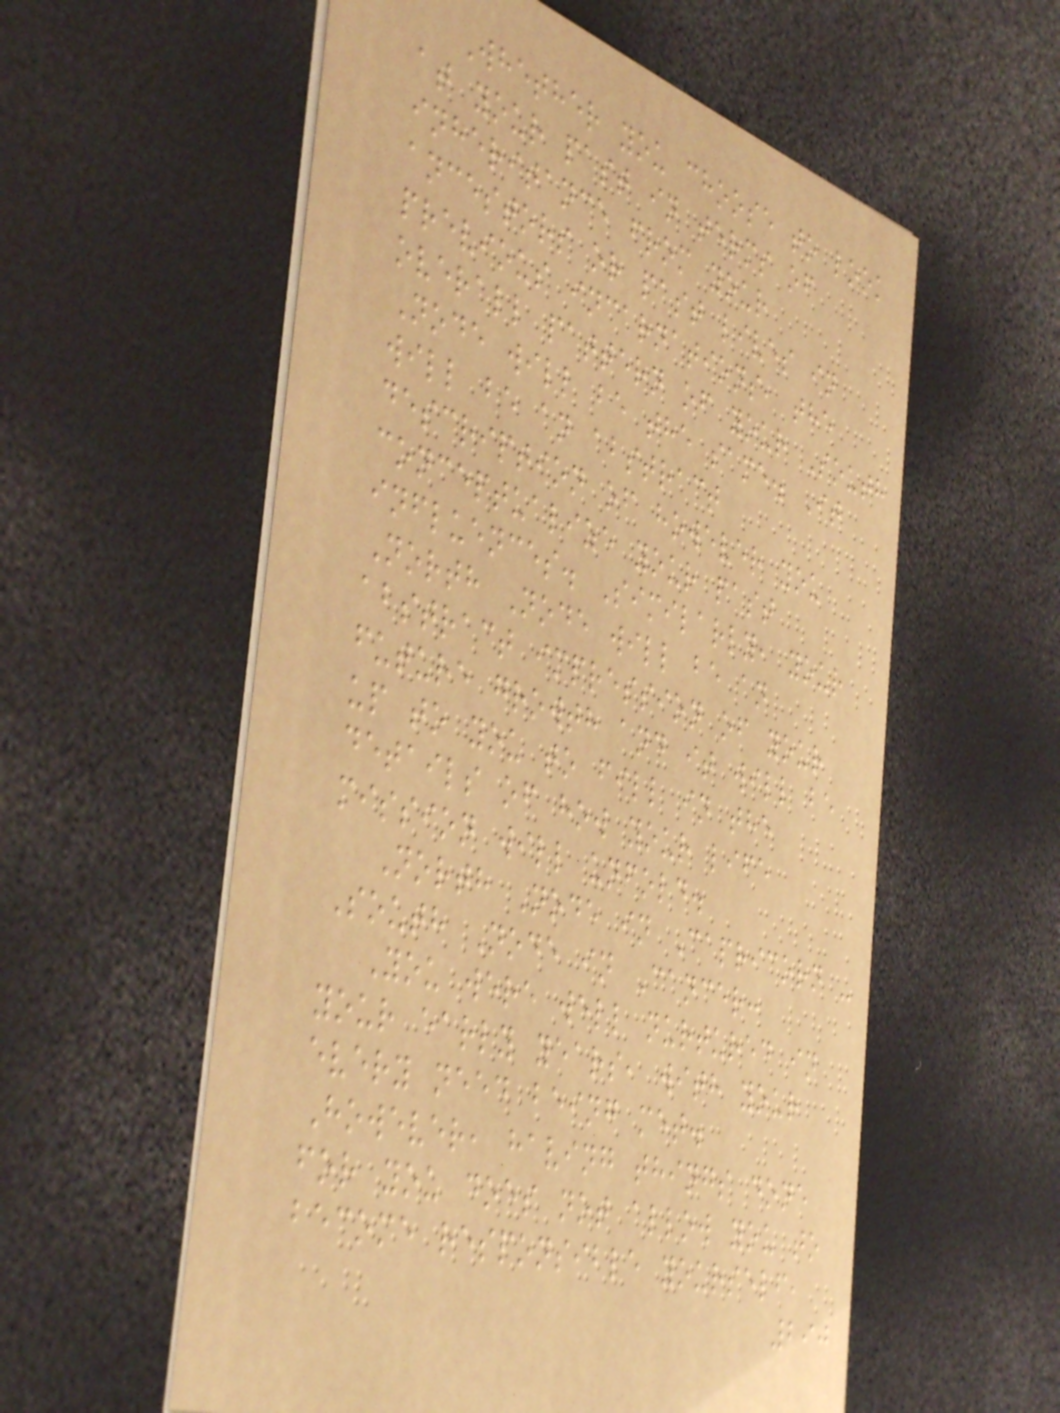Whether you choose to look
at your past in terms of
inheritance from your
ancestors or past lives in
previous incarnations, the
overall pattern of your South
Node will be the same. It
will be an abstract
description of however you
conceptualize your past
influences. Similarly, your
North Node will be an
abstract impression of your
future growth and it will be
up to you to fill in the
details of how your life
mission will unfold.
North Node in Capricorn -
South Node in Cancer:
You were well nurtured in
your early years, with your
every need being met.
However, having things done
for you does not allow you to
become responsible yourself,
290
